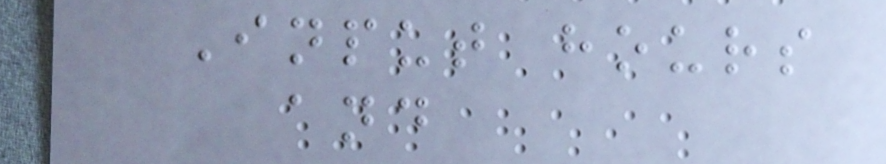Input hours
and
